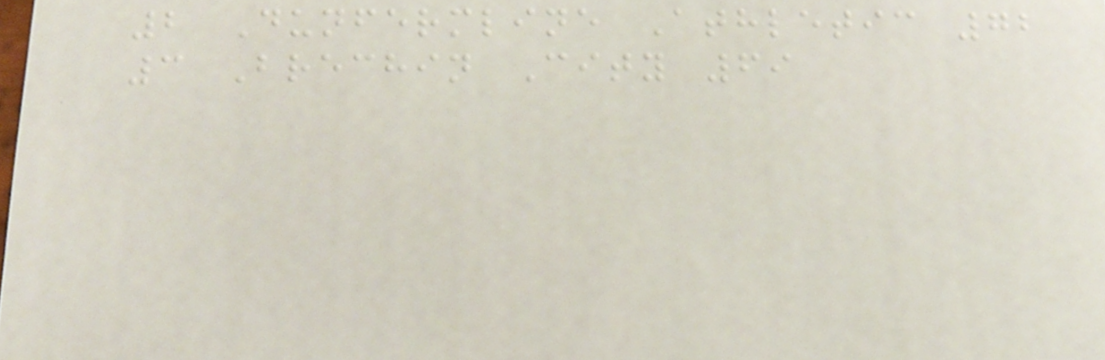2 Dunfermline Athletic 72
3 Brechin City 69
